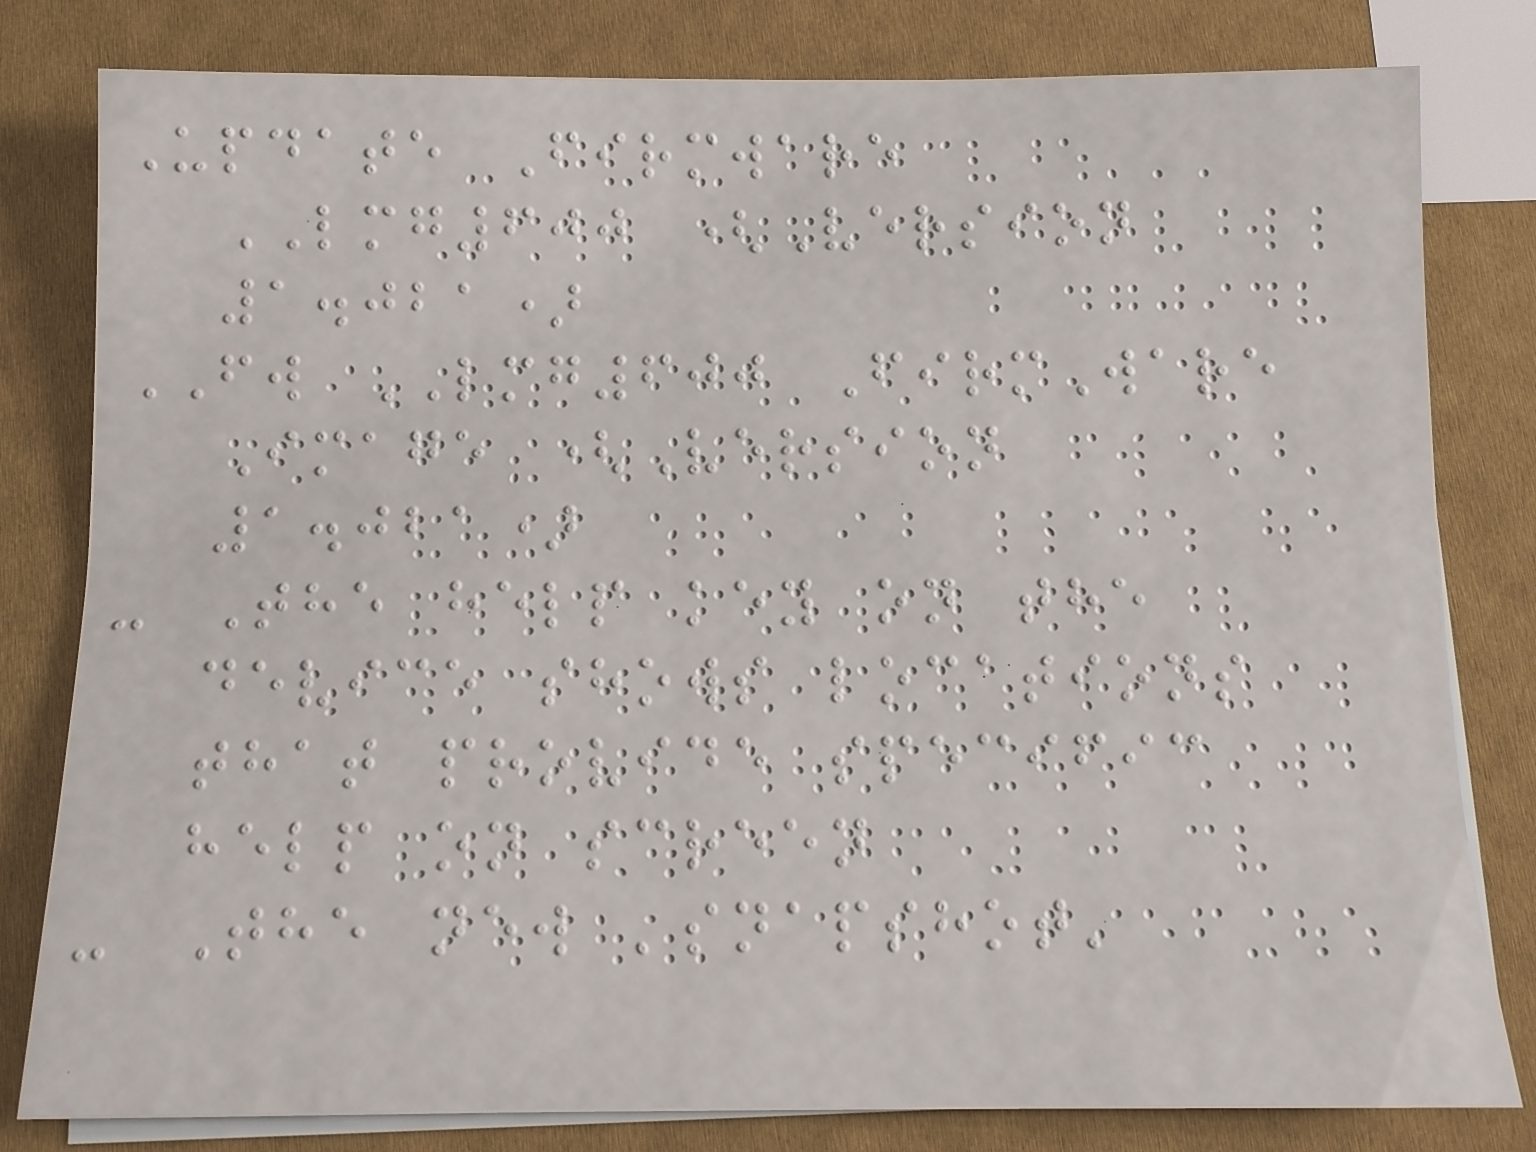Update Firmware
LMG600 (Version
1.021)
FW LMG600 FirmWare
Image (Version
1.021)
- The help key on the
device shows locations
that provide specific
help on screen
- The new 'snapshot'
